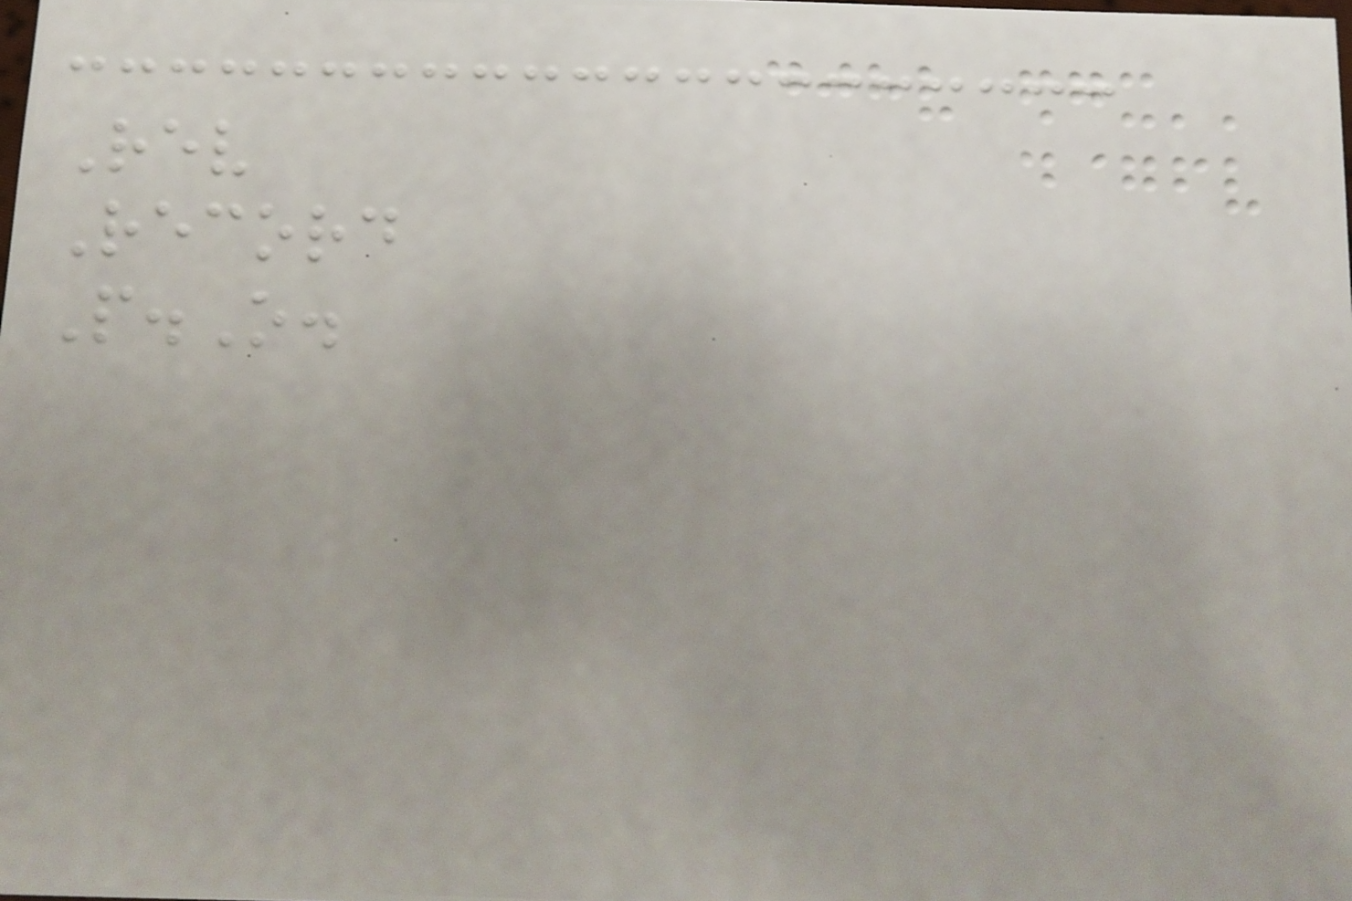Rev
Record
P.O.
